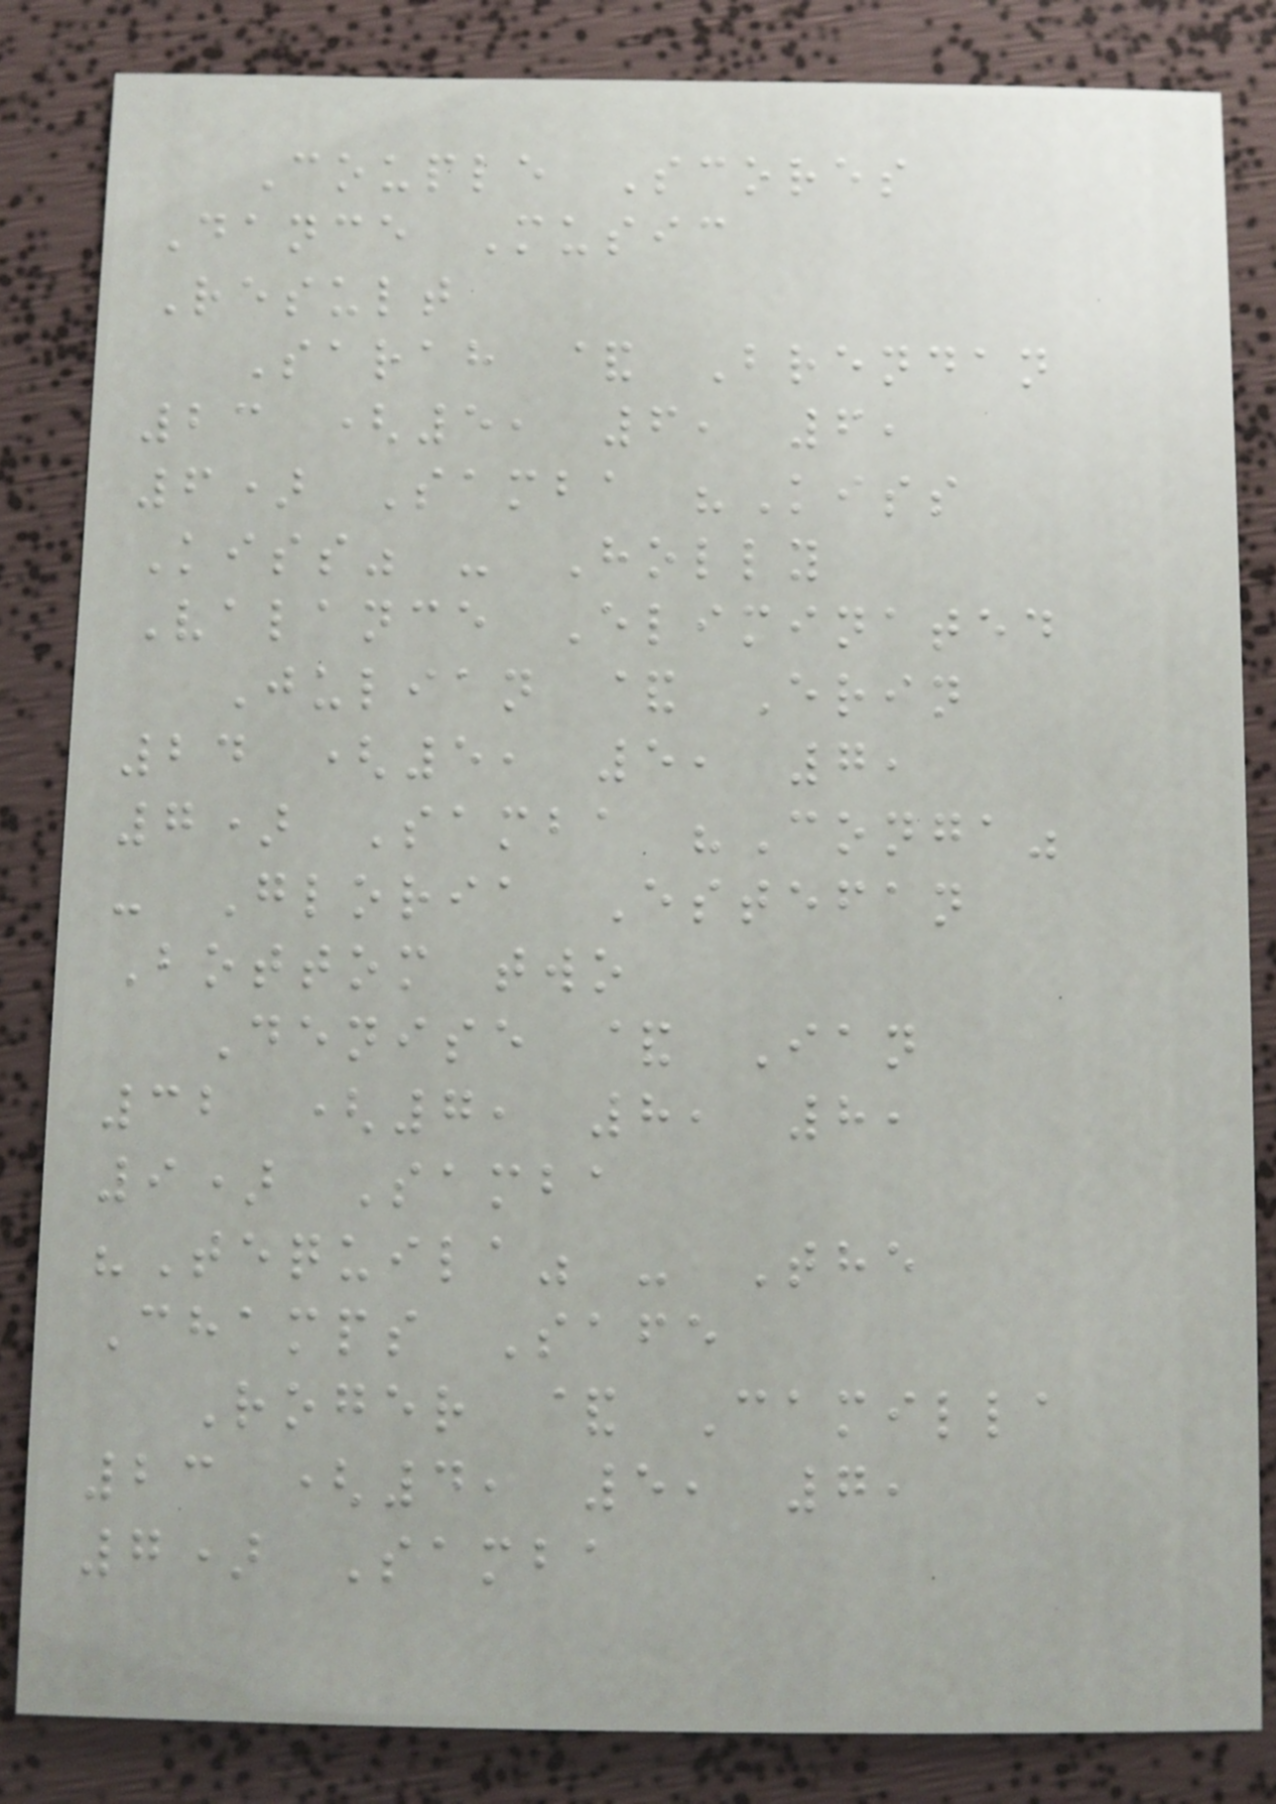Couple Scores
Dance Music
Result
Sarah & Brendan
23 (5, 6, 6,
6) Samba "Kiss
Kiss" - Holly
Valance Eliminated
Julian & Erin
24 (5, 5, 7,
7) Samba "Conga"
- Gloria Estefan
Bottom two
Denise & Ian
32 (7, 8, 8,
9) Samba
"Tequila" - The
Champs Safe
Roger & Camilla
23 (4, 5, 7,
7) Samba
